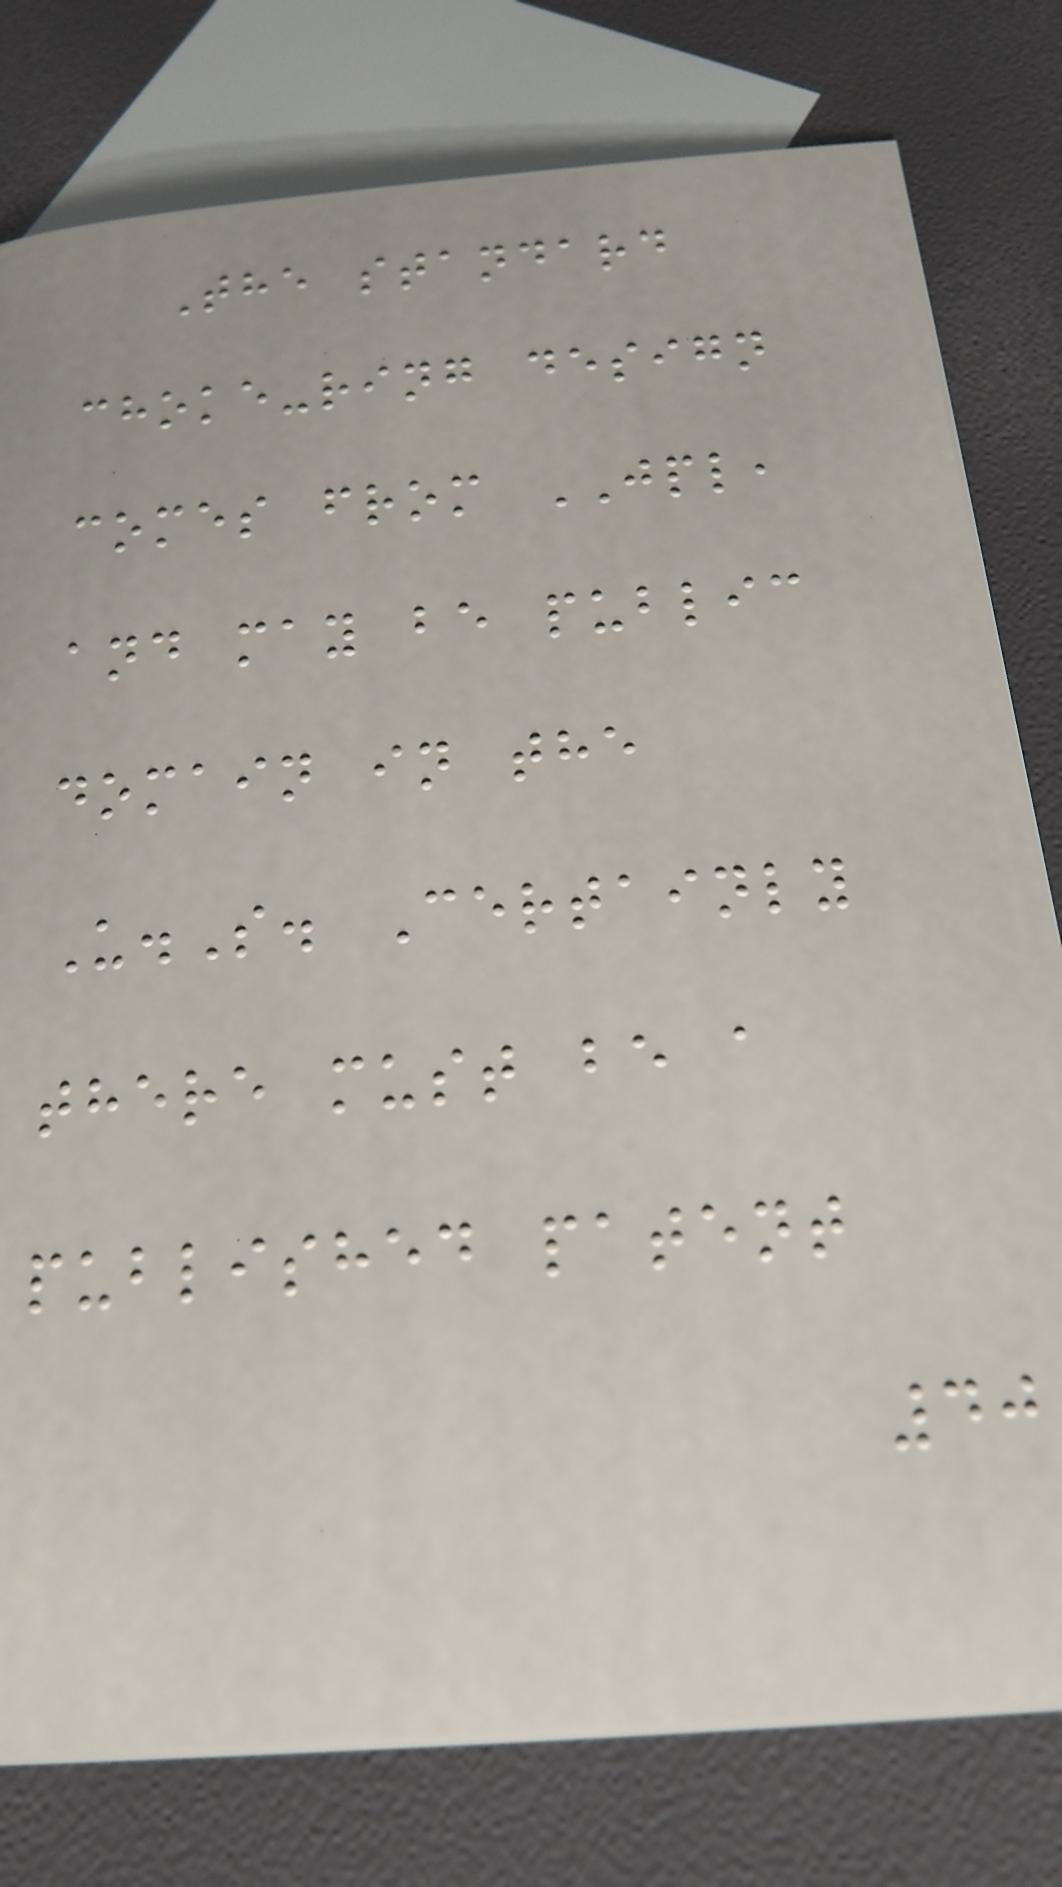The standard
choke-ring design
comes from JPL,
and may be public
domain in the
U.S. Certainly
there must be a
published patent
40
